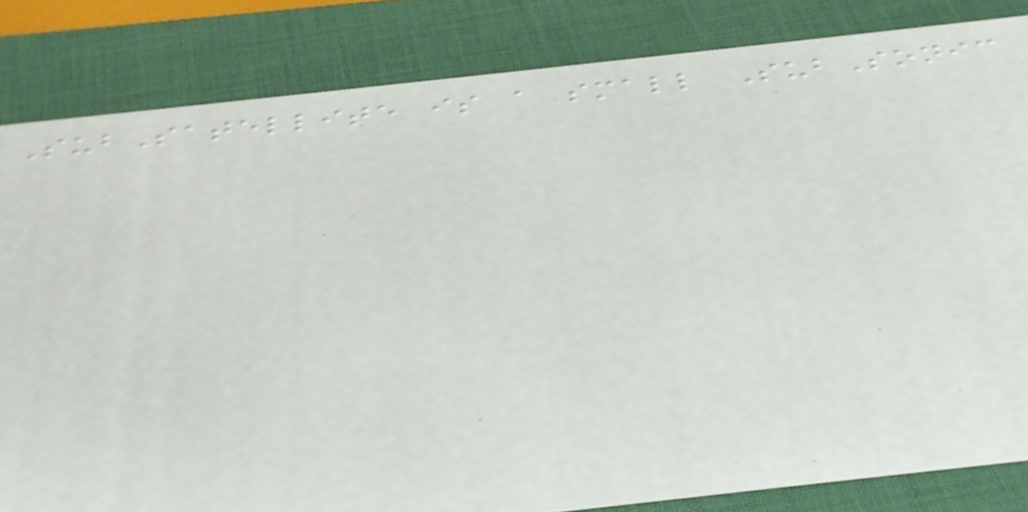SubSatellite is a small SubSonic
